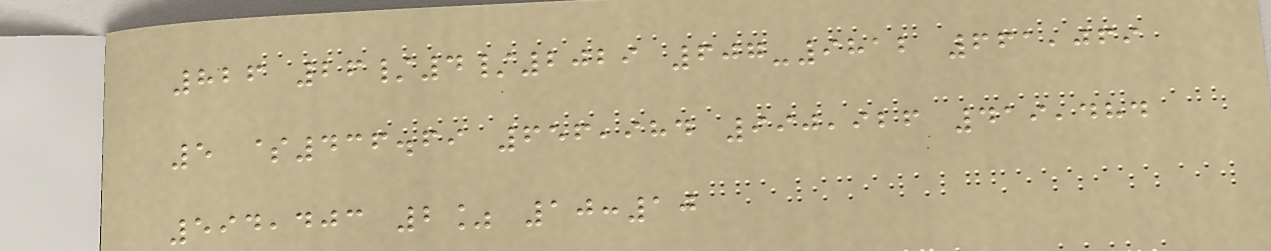826 26/4/2029 607-9812 661,069
5 $436.69 656,984 990,926 419,484
594,403 2% 10:10
